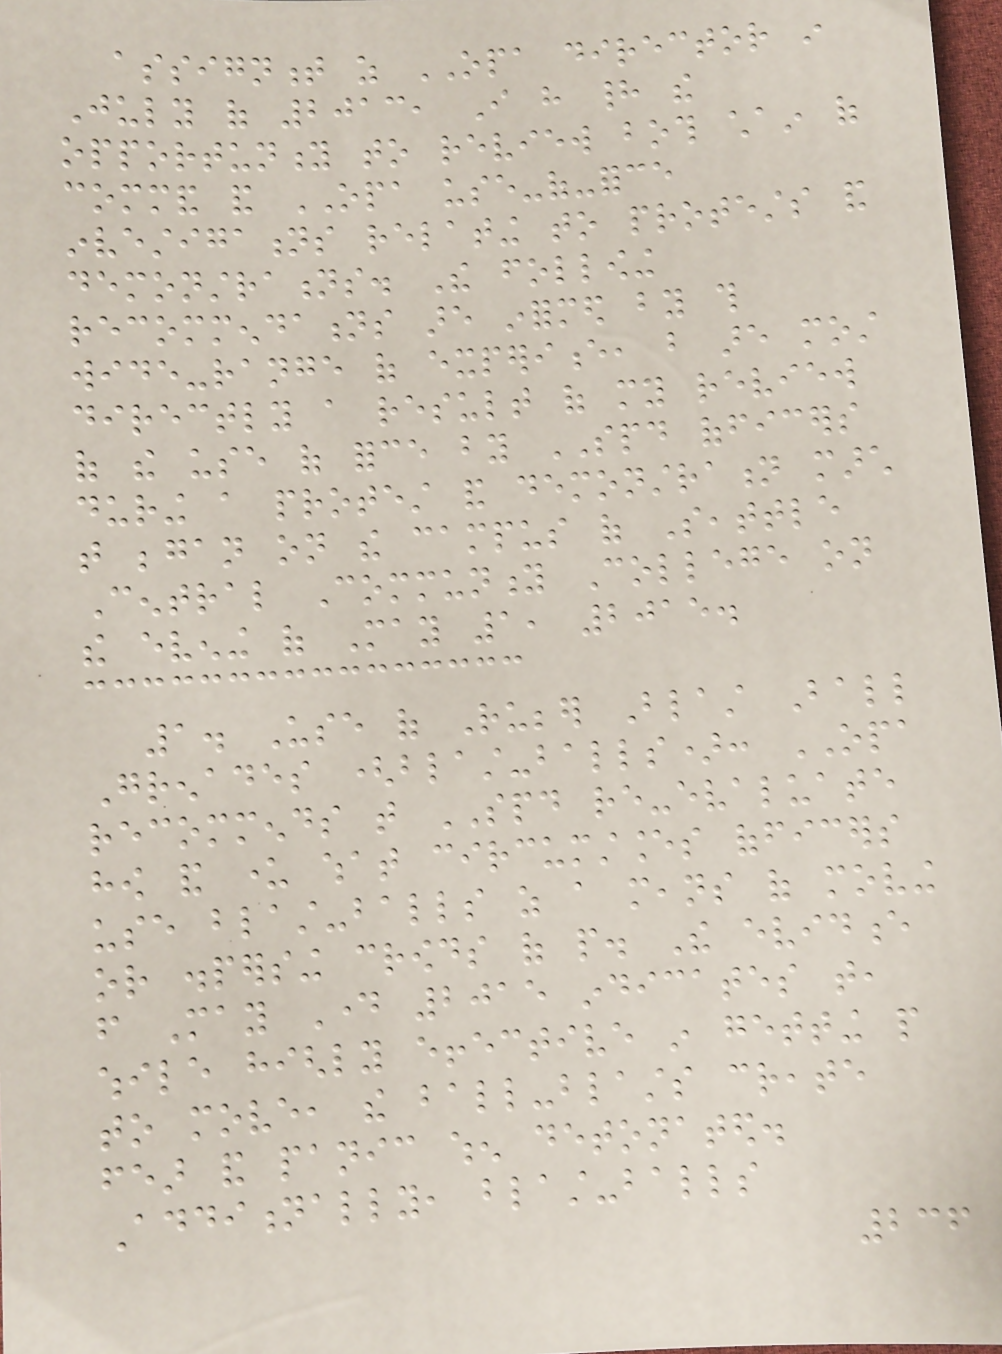assignment as OPA director in
July of 2013, I have had the
opportunity to review both chain of
command and OPA use-of-force
investigations relating to protests and
demonstrations. The following
recommendations are informed by this
wide-range of experience, but are most
directly a result of my review
of the use of force by SPD officers
during a protest and demonstration march
that began on the campus of Seattle
Central Community College on
the evening of May 1, 2015.
1. Use of Rubber Blast Ball
Grenades (blast-balls): OPA
recommends that SPD re-evaluate
how and under what circumstances officers
use blast-balls as a means of moving
or dispersing crowds of people. The evidence
from May Day 2015 indicates that,
while highly effective in getting people
to move, the ball-blasts create
fear and panic when detonated.
Additionally, blast-balls
236
